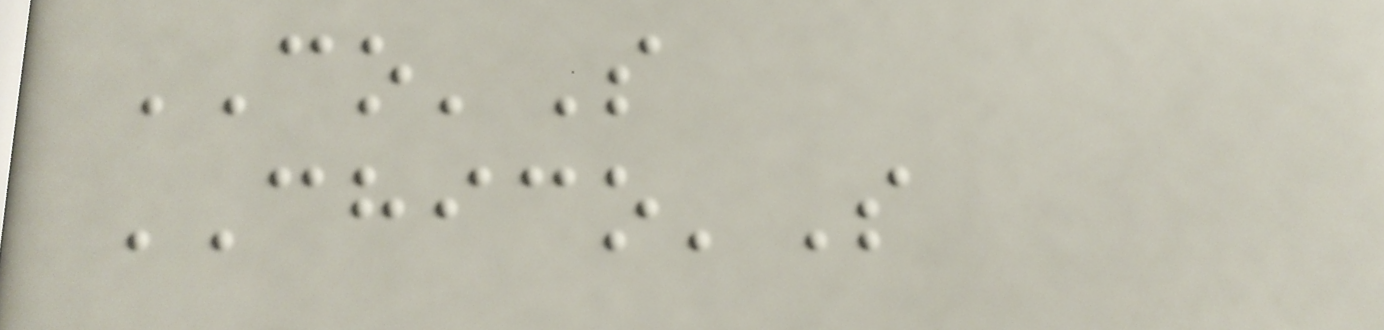CO'S
CHICO'S
